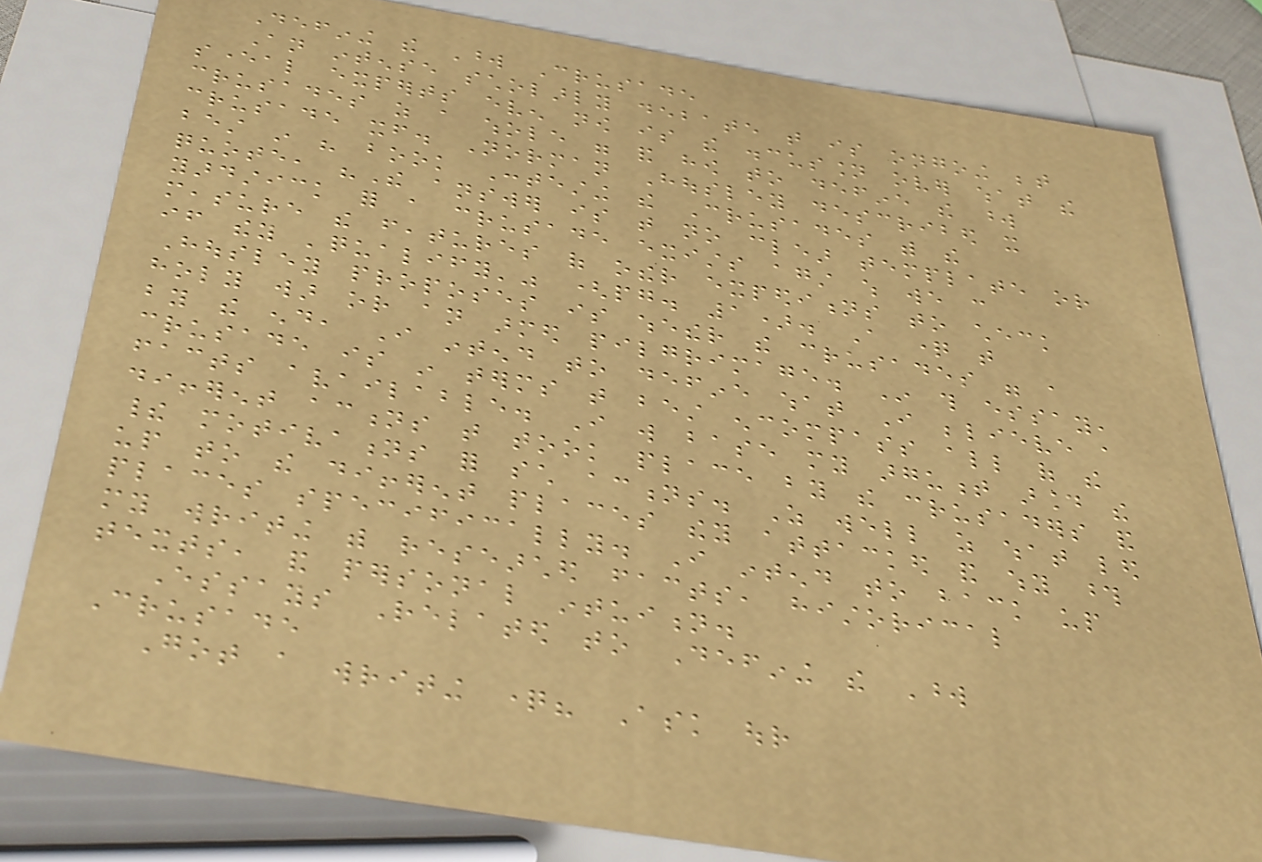Defining the Word Crusade
An intense scholarly debate that is ongoing between
several experts even now is the discussion over what the
crusades as a whole were and how to define the word
crusade itself. Norman Housley described it
best in his book Contesting the Crusades with the
quote, "The answer is that no clear template or
yardstick for a crusade exists against which we can
measure the features of other expeditions to check
if they 'qualify'" (pg. 1). A question that
Housley proposes is whether the crusades were a
holy war or an armed pilgrimage. In this essay,
by the end, I intend to define what I believe a
crusade is in terms that best encompass all of the
facts available. I will base my argument around the
different actions that took place by the crusaders and
their motivations for such actions. As well as what led
up to the different places they attacked and why those
places specifically. I intend to back up
my writing with researched facts, historical
texts, and personal intuition.
Essays Related to Defining the Word
Crusade
Got a writing question? Ask our
